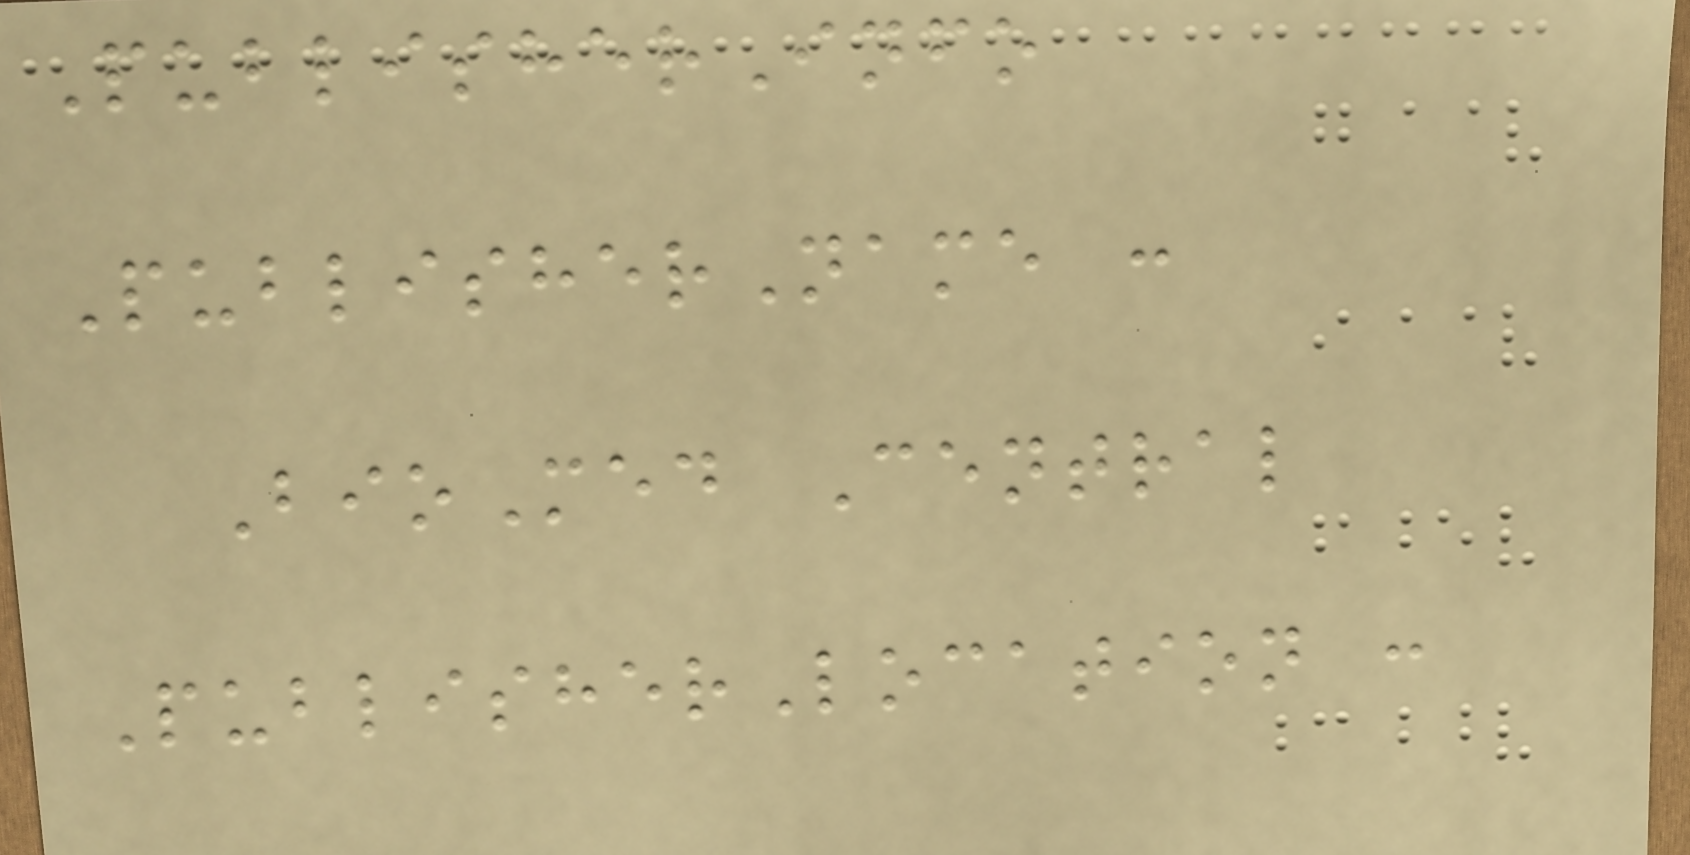PublisherInfo
PublisherName :
BioMed Central
PublisherLocation :
